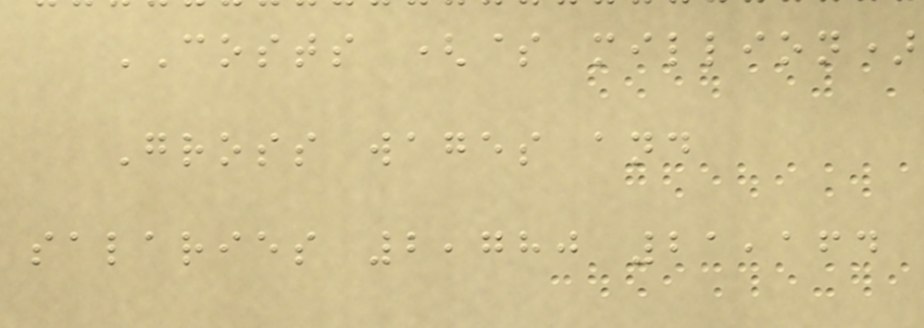COSTS ($ million)
Gross wages and
salaries 2,780 21,164
